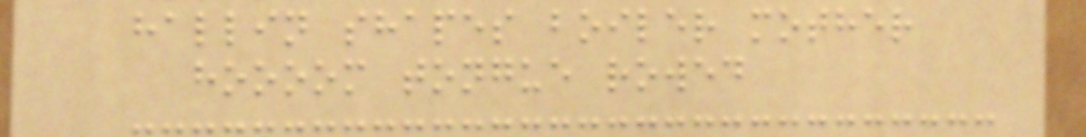hallin shapes boiler mother
hoooom tongue rowed
